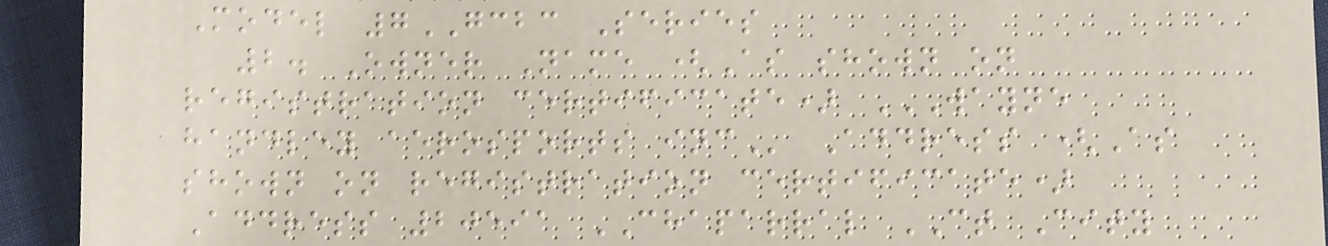Model 7GCBC Series
2. Owner Name (As shown on
registration certificate) WAYNE
HANDLEY AEROSPORTS INC Address (As
shown on registration certificate)
Address 20591 CHAPARRAL CT City
